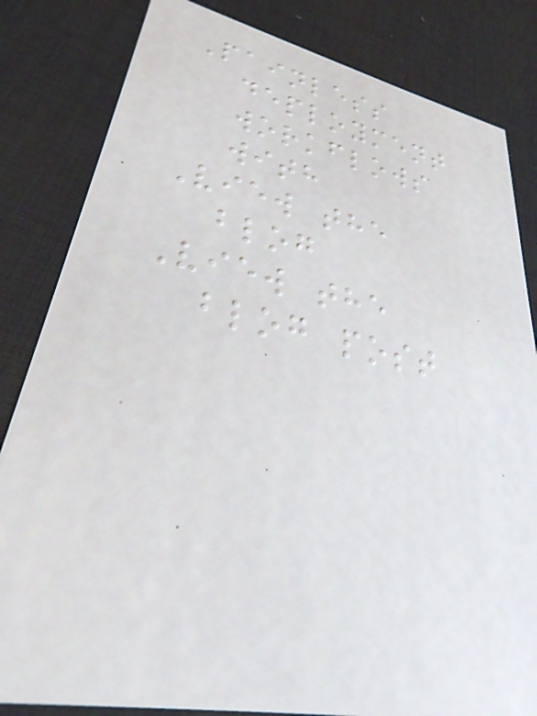Painless
deployment
workflows
with
View the
blog
View the
blog post
